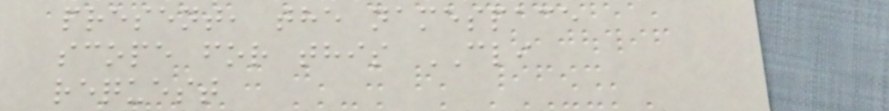present, the namespace
scope for this CLI
request
